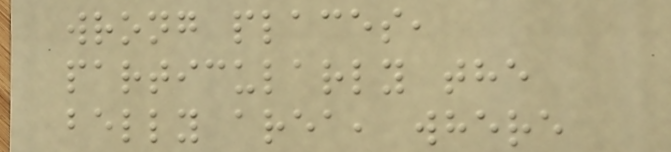wrong places,
particularly the
belly area, where
